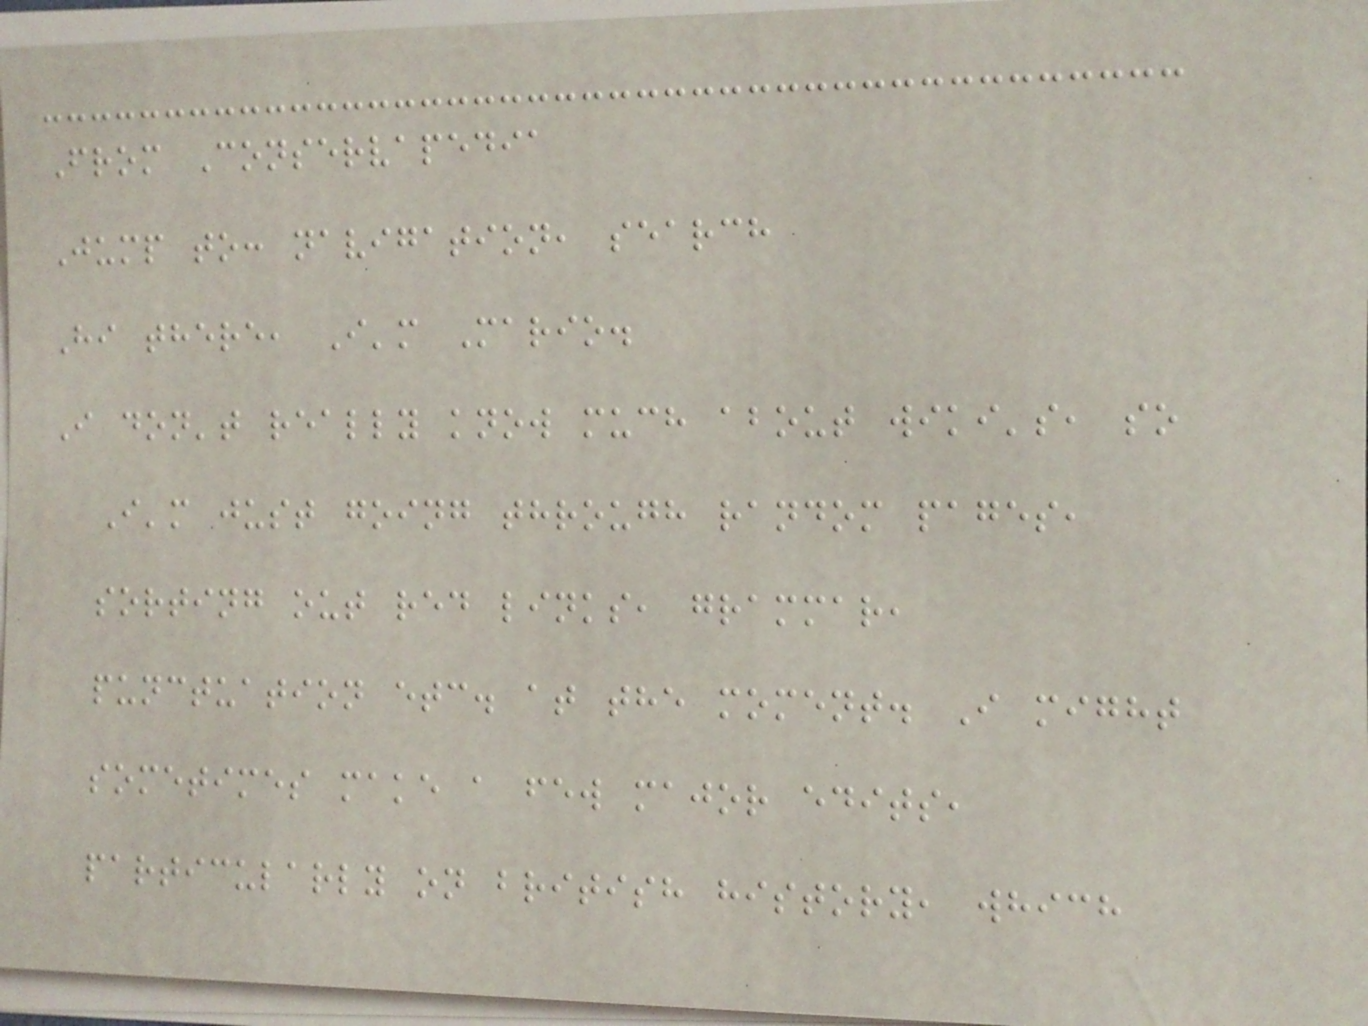From Conservapedia
Jump to: navigation, search
Hi there, I'm Mario.
I don't really know much about wiki's, so
I'm just going through random pages,
sorting out red links, grammar,
punctuation etc. at the moment. I might
sometimes make a few major edits,
particularly on british history, which
